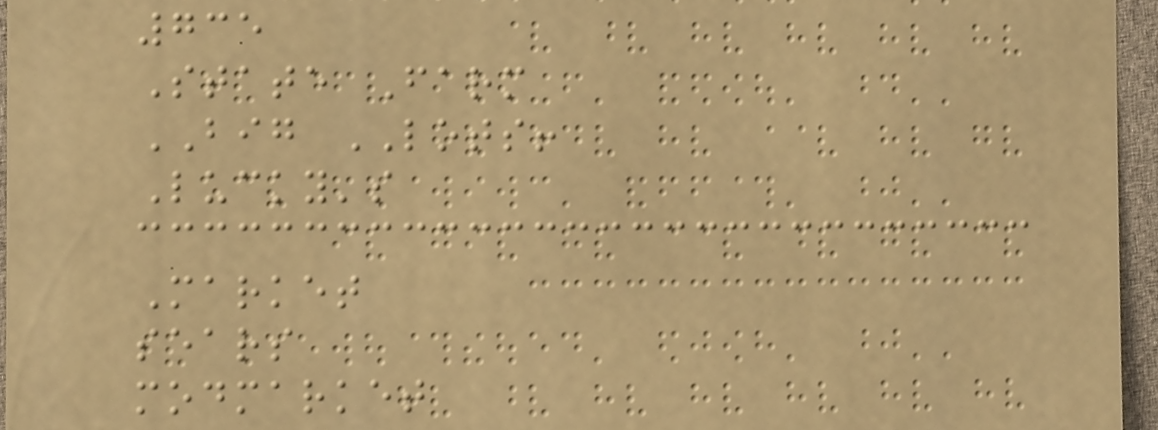735
State Farm
BIG LOTS!
Lucky's
Market
sears
modmarket
